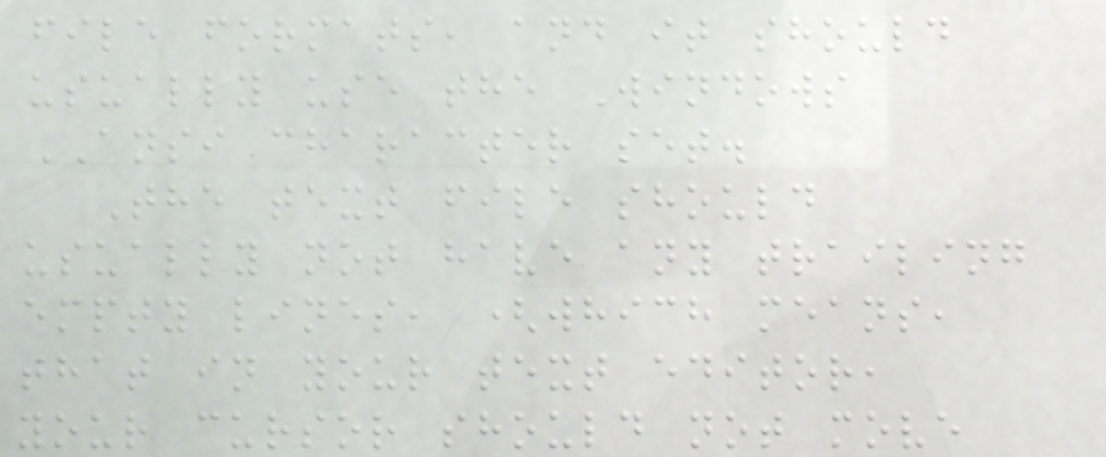file formats, and it should
usually use the Windows
ANSI character set.
The text file should
usually not have any trailing
empty lines, (which means,
that in your text editor,
your cursor should not move
